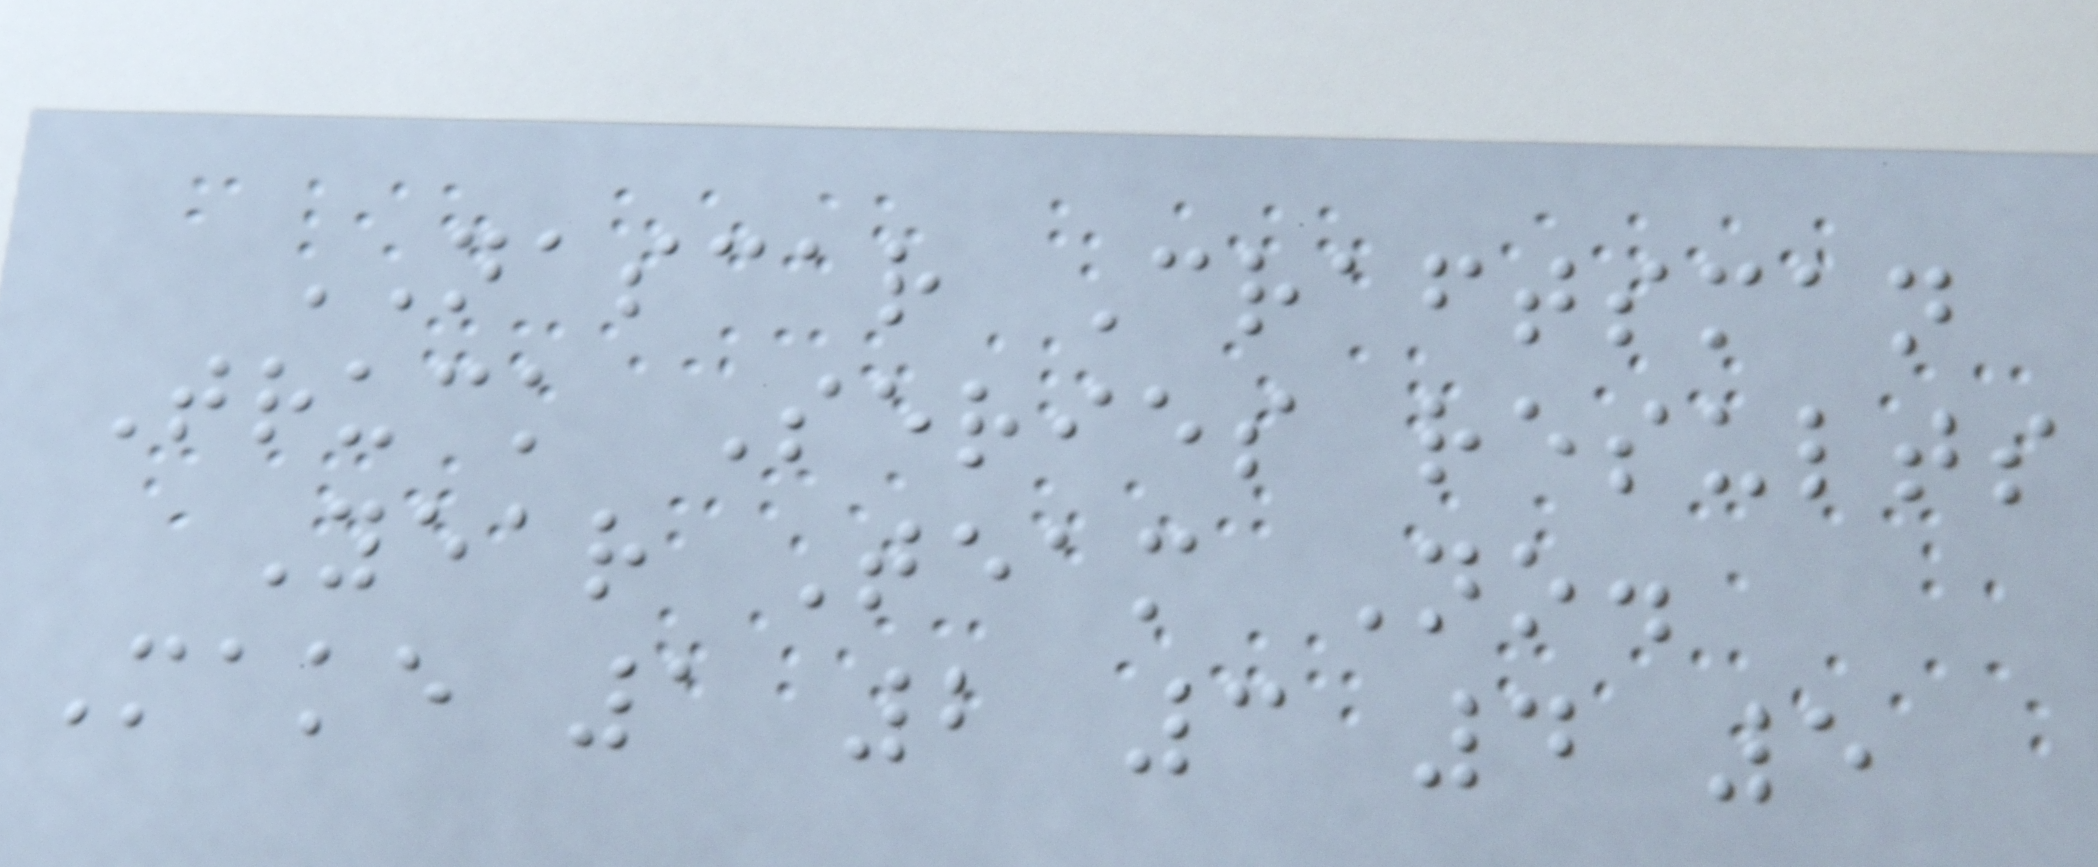NASCAR Craftsman
Truck Series results
Year Team No.
Make 1 2 3 4 5
